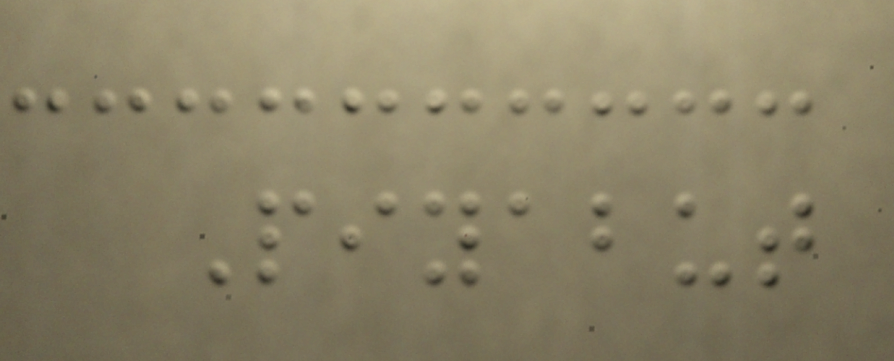Piyabut
